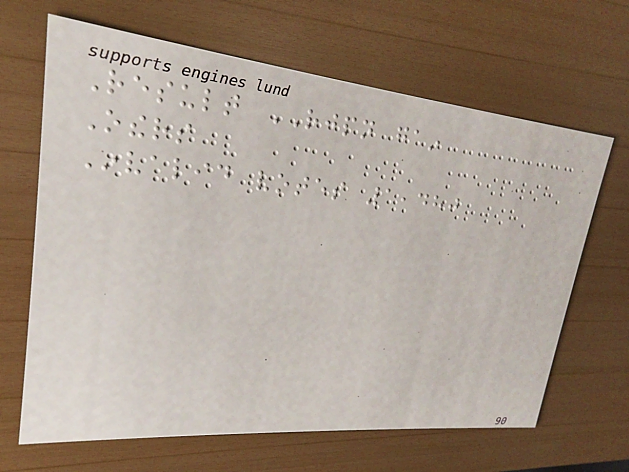Result RJPN gain
Others
Invalid votes 1,480
